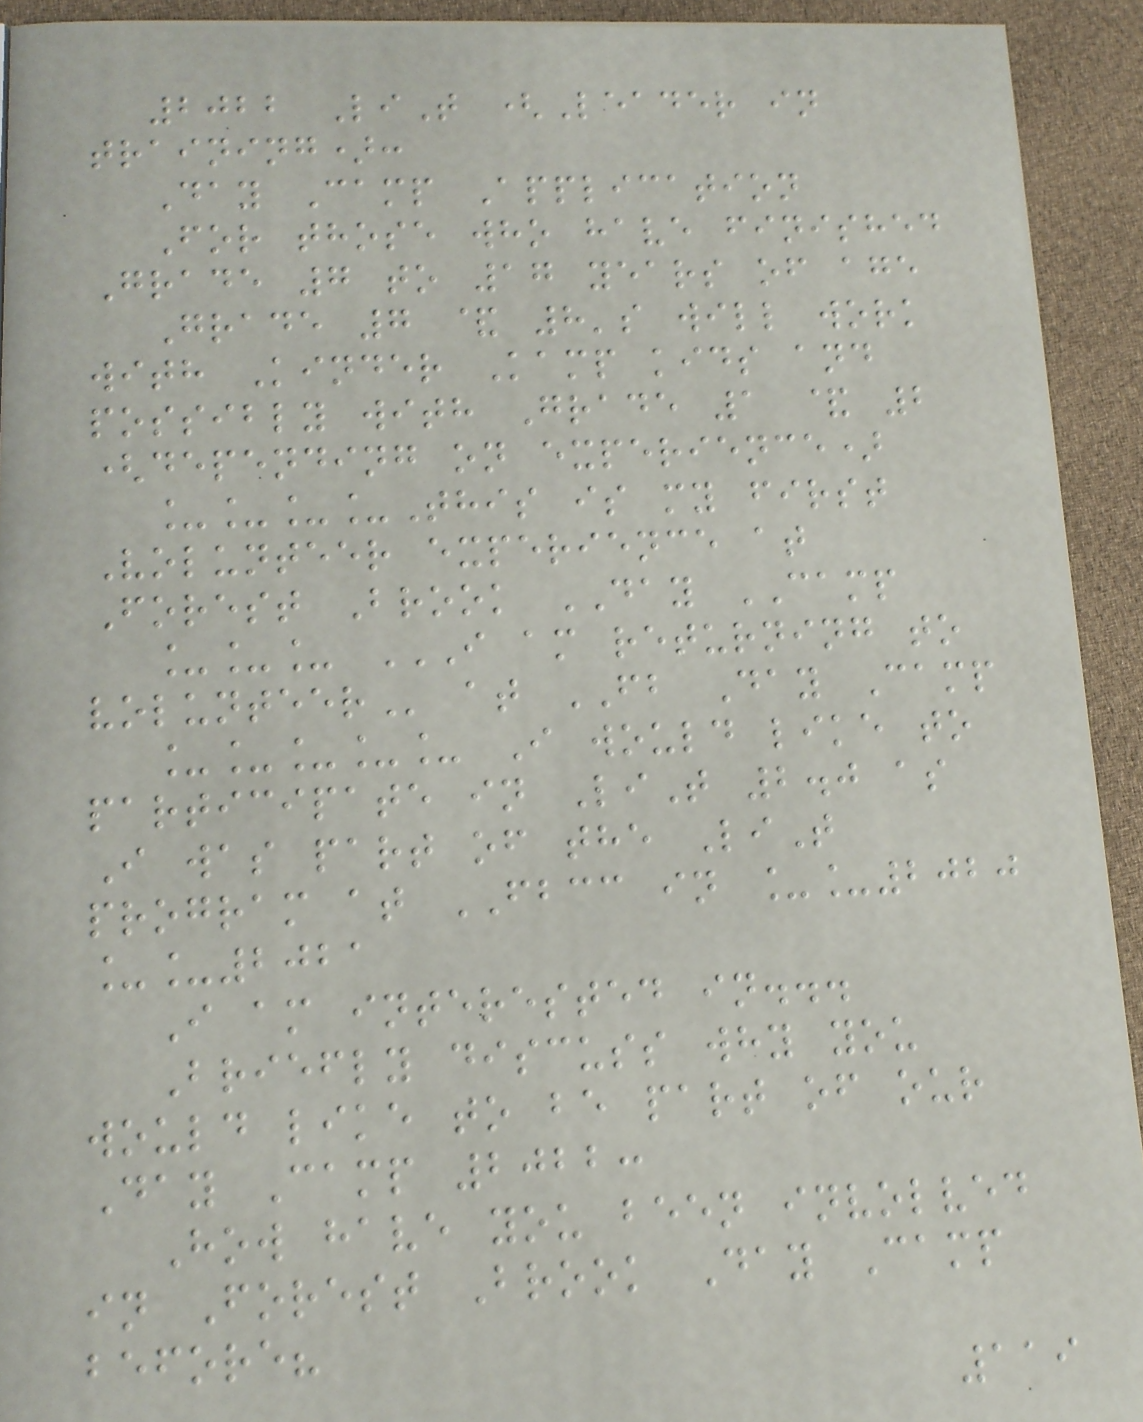2022 LiT (Leader in
training):
Day Camp Application
For those who have finished
Grade 7 to 17 years of age
Grade 7 & 8's will work
with Kinder Kamp kids and
possibly with Grade 1 & 2
(depending on experience)
____This is my first
Volunteer experience at
Forest Brook DAY CAMP
___ I AM RETURNING TO
VOLUNTEER at FB Day Camp
_____ I would like to
participate in LiT 2.0 as
I was part of the LiT
program at FBCC in __2020
__2021
I am interested in...
Briefly discuss why you
would like to be part of our
Day Camp 2022:
How have you been involved
in Forest Brook Day Camp
before?
119
